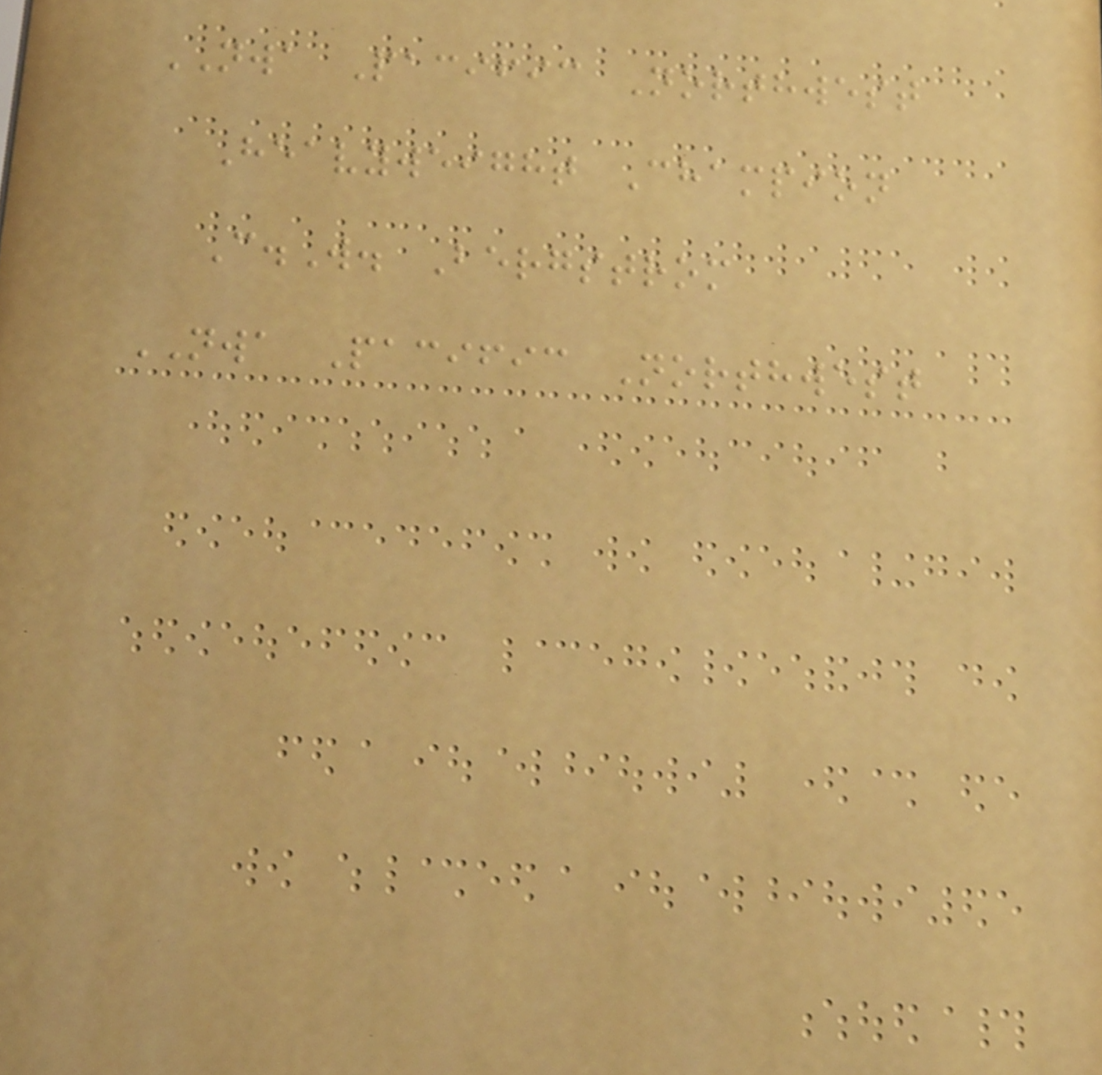NWA Pacific Northwest
Heavyweight Champion
C.W. Bergstrom
NWA Pacific Northwest
